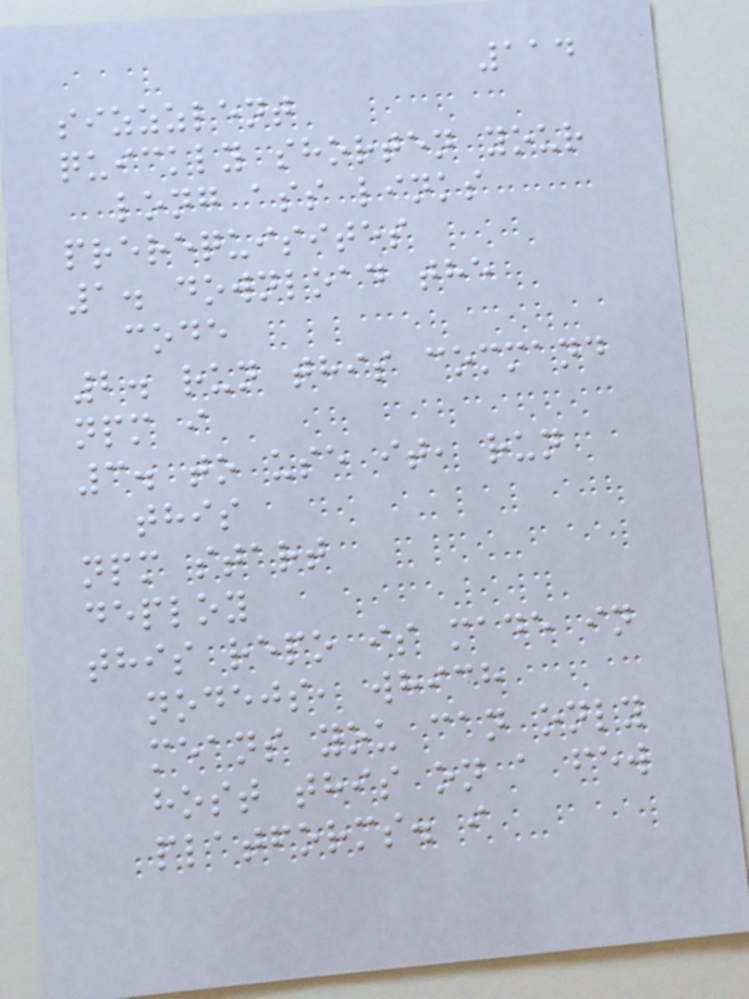114
sizzzlent
quickly shorten your
long ass links
prerequisites
1. download the
code
2. run this command
npm i
3. to use it, run
this
npm start
deploy
this repo is made in
nodejs, which
means you can only
host this on a few
platforms. i
